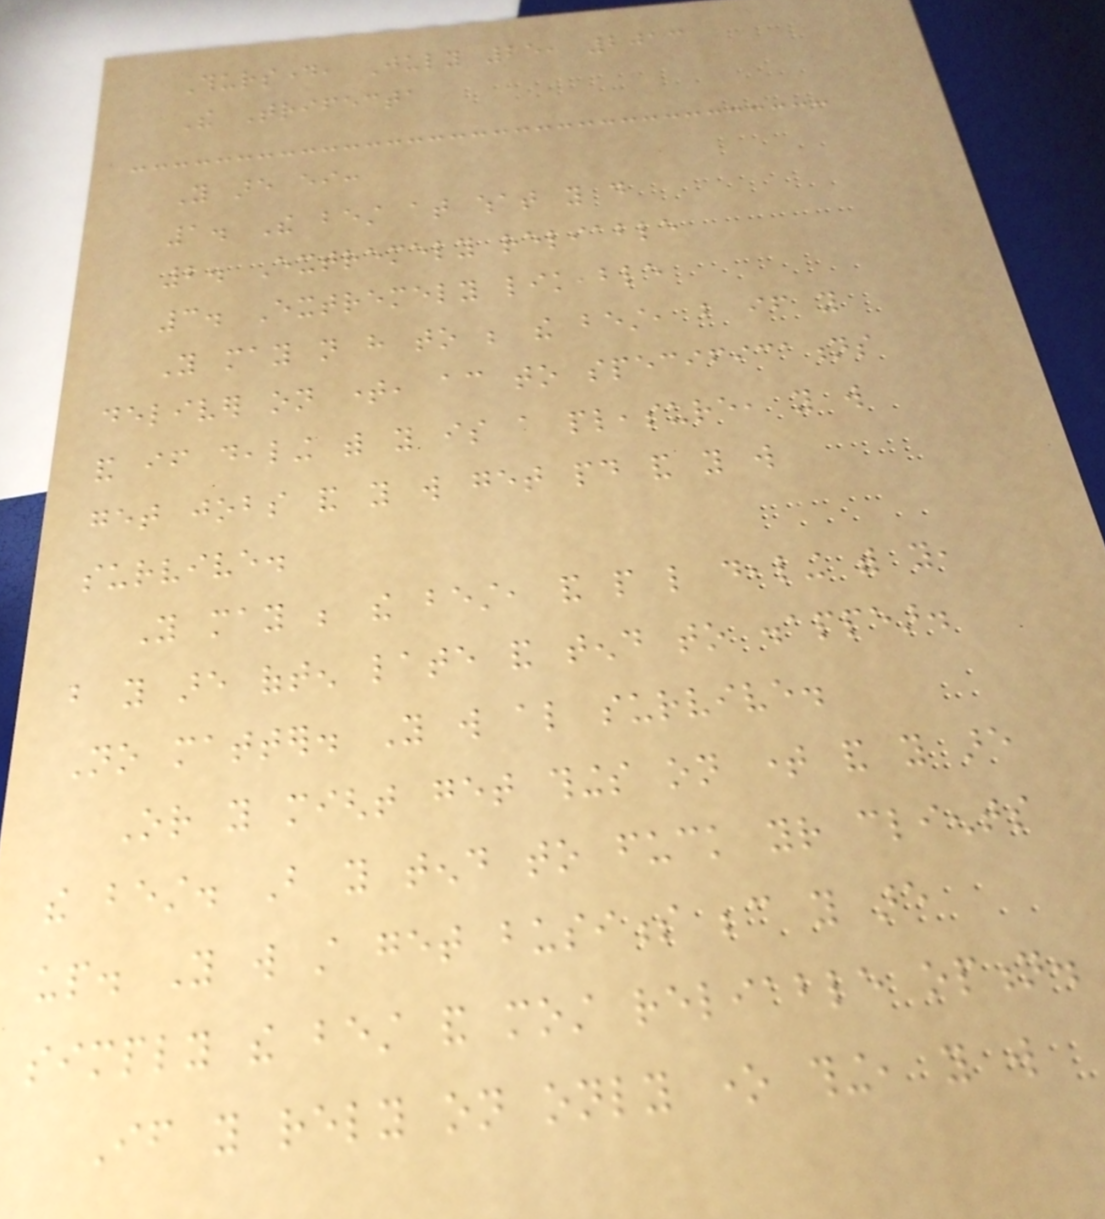Thursday, July 25, 2013
The Trifecta
You are either:
1. The best at what you do
2. Extremely reliable
3. Extremely likeable
You may not have to be the best, but if you
deliver on time, according to specifications
and if dealing with you is a pleasure, you will
get jobs and you will get paid and you will
survive.
You may be the best, and people like dealing with you,
but you are often late and tend to disappear.
No matter. You will also survive.
Or you might get things on time and you are
the best. But you tend to fuck your clients
up. You will still get business because you are
simply the best and most reliable option.
If you rely on only one thing, you will
